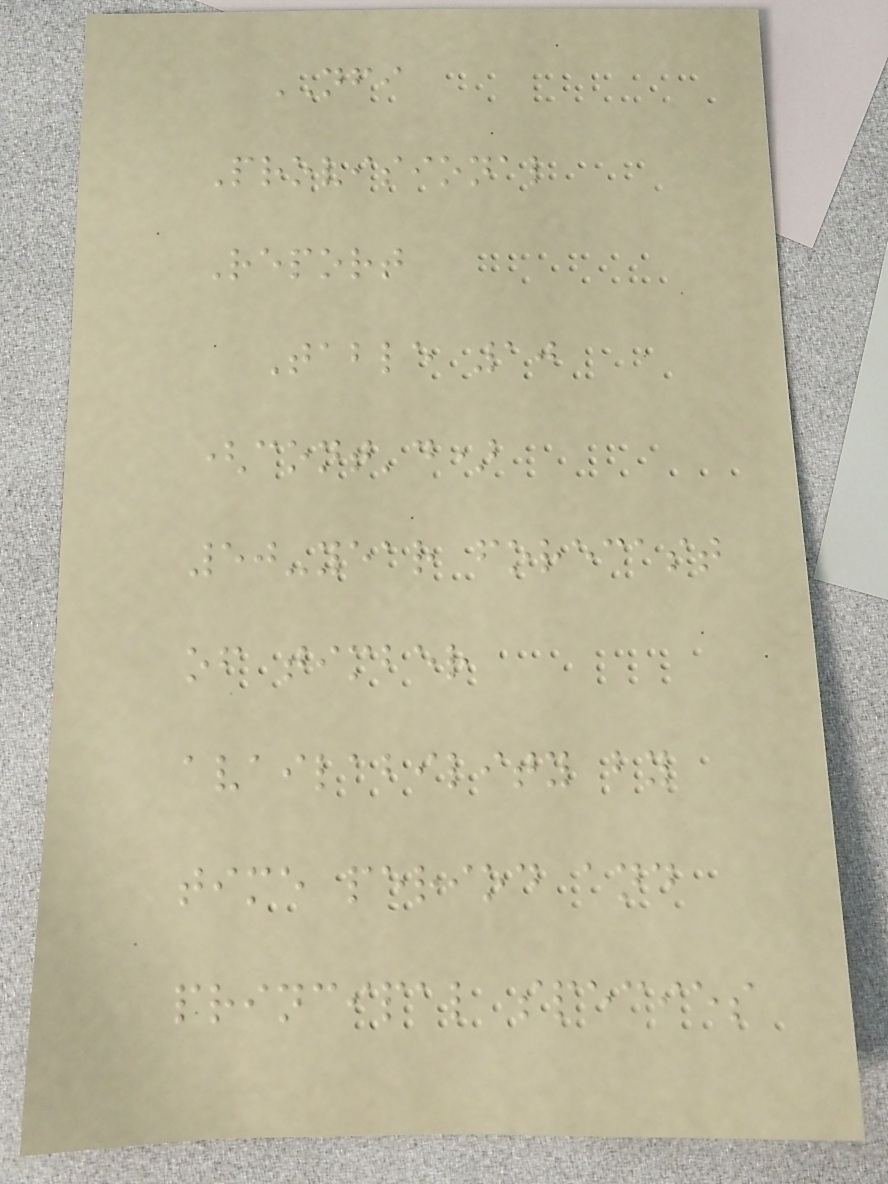NFI
Provisional
Report
Table 10
(cont'd)
50-year forecast
of timber
availability by
time period and
principal species
